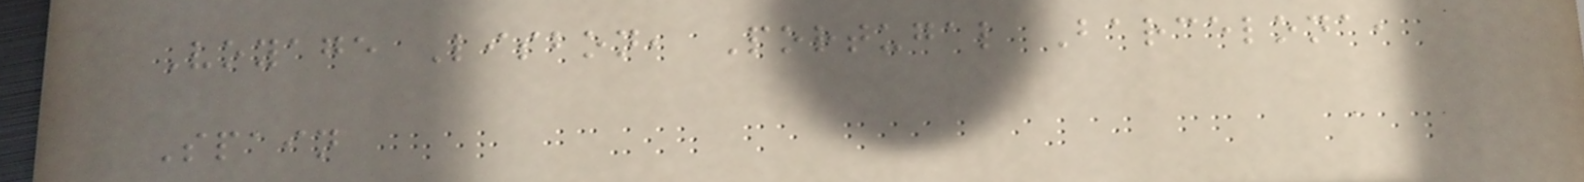Voyage Lisbon, Portugal Barcelona,
Spain
